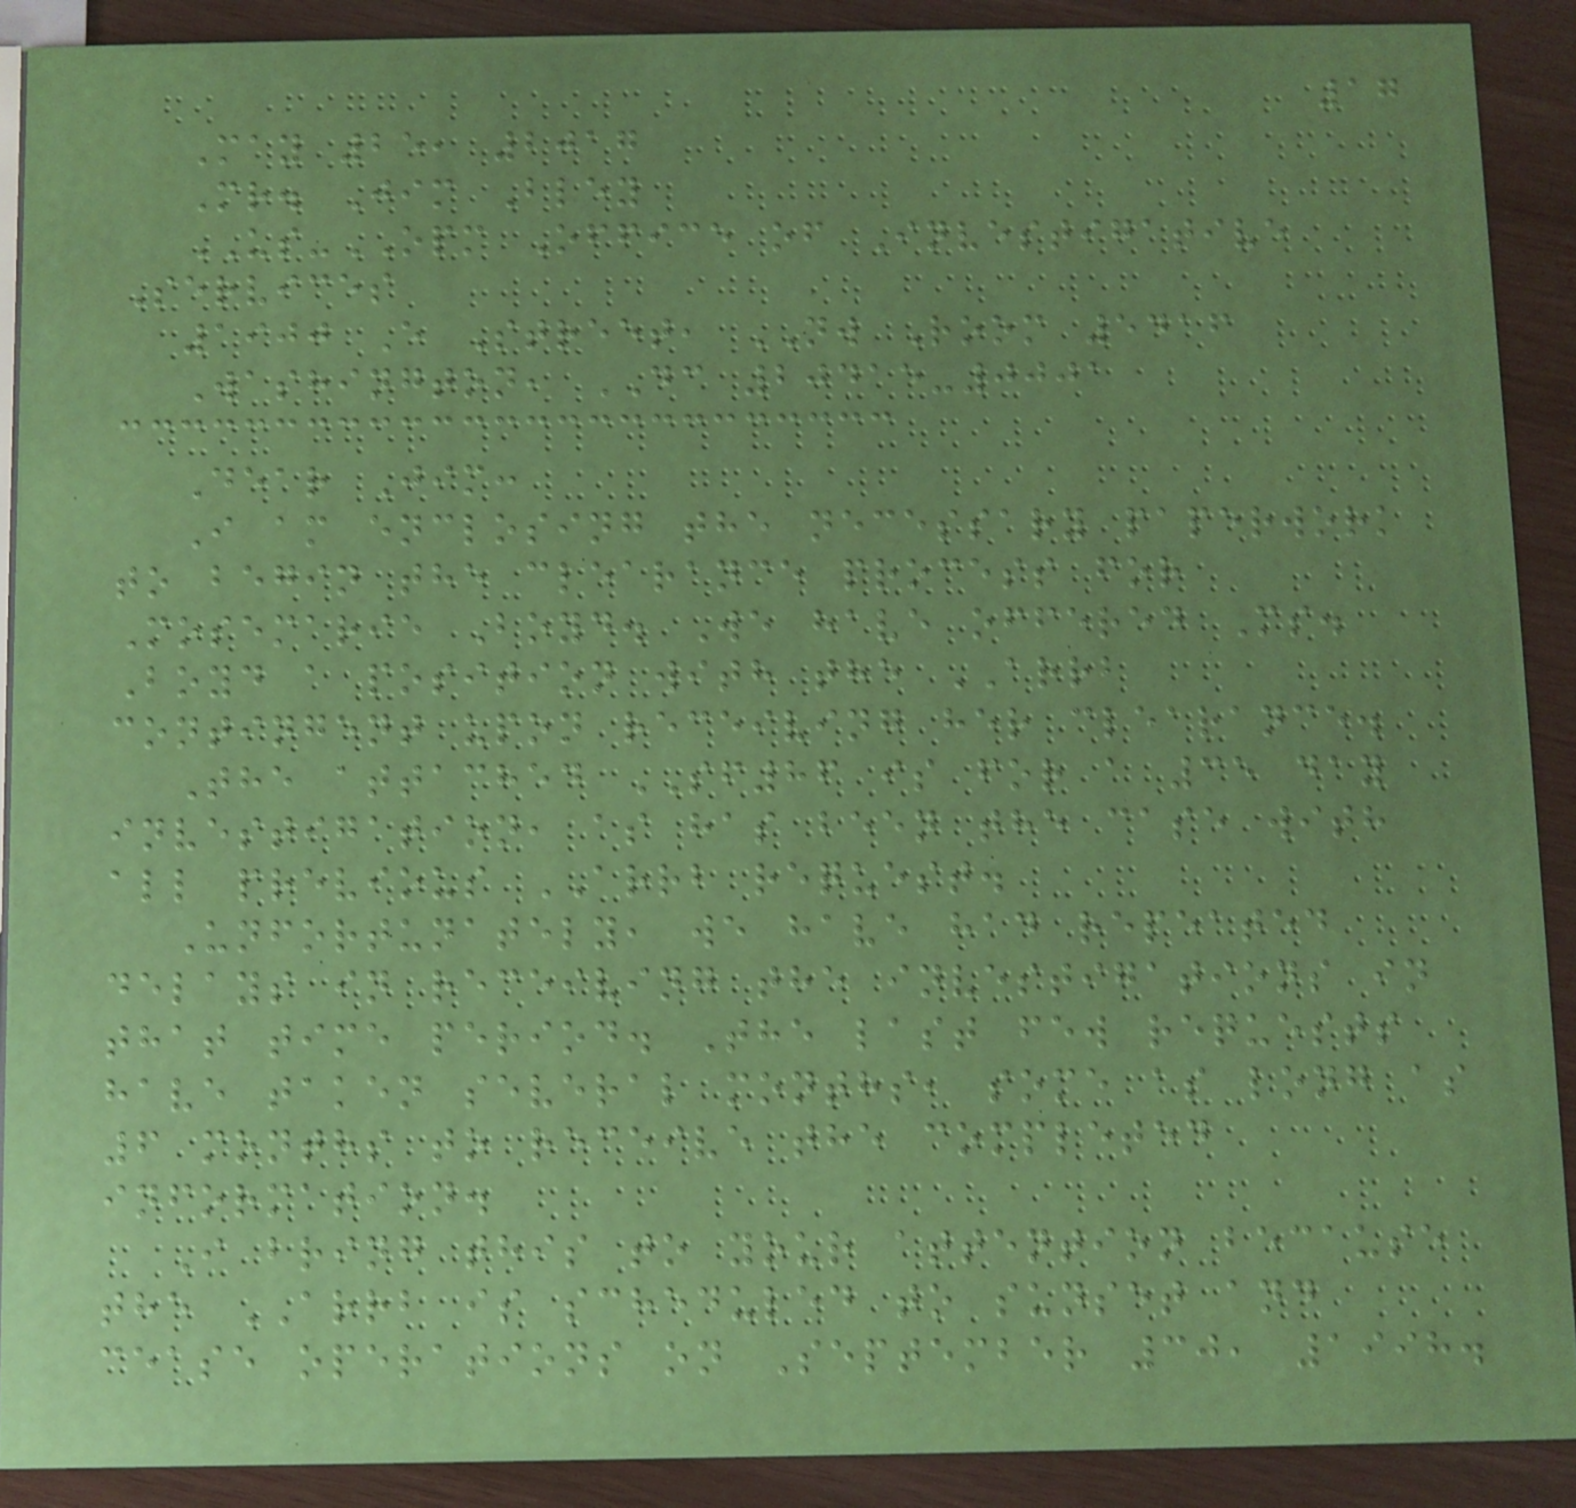17
May 25, 2017
Mr. Jim Bley
US-OPM Office of Investigative
Services
1900 E Street, NW Room 5416
Washington, DC 20415-0001
Dear Jim:
I am enclosing the necessary paperwork
to begin the clearance process for
Mosemarie Boyd. We have offered Ms.
Boyd a position with the ARRB
contingent upon receiving her clearance.
The attached SF86 is for a 35 day
investigation, as has been the case with
all previous ARRB request.
Unfortunately, we have had repeated
delays in receiving the investigations in
that time period. The last few requests
have taken several months, some as long as
6 months to receive the completed
information.
I bring this to your attention because
the ARRB is scheduled to sunset and
cease operations on September 30, 1998.
